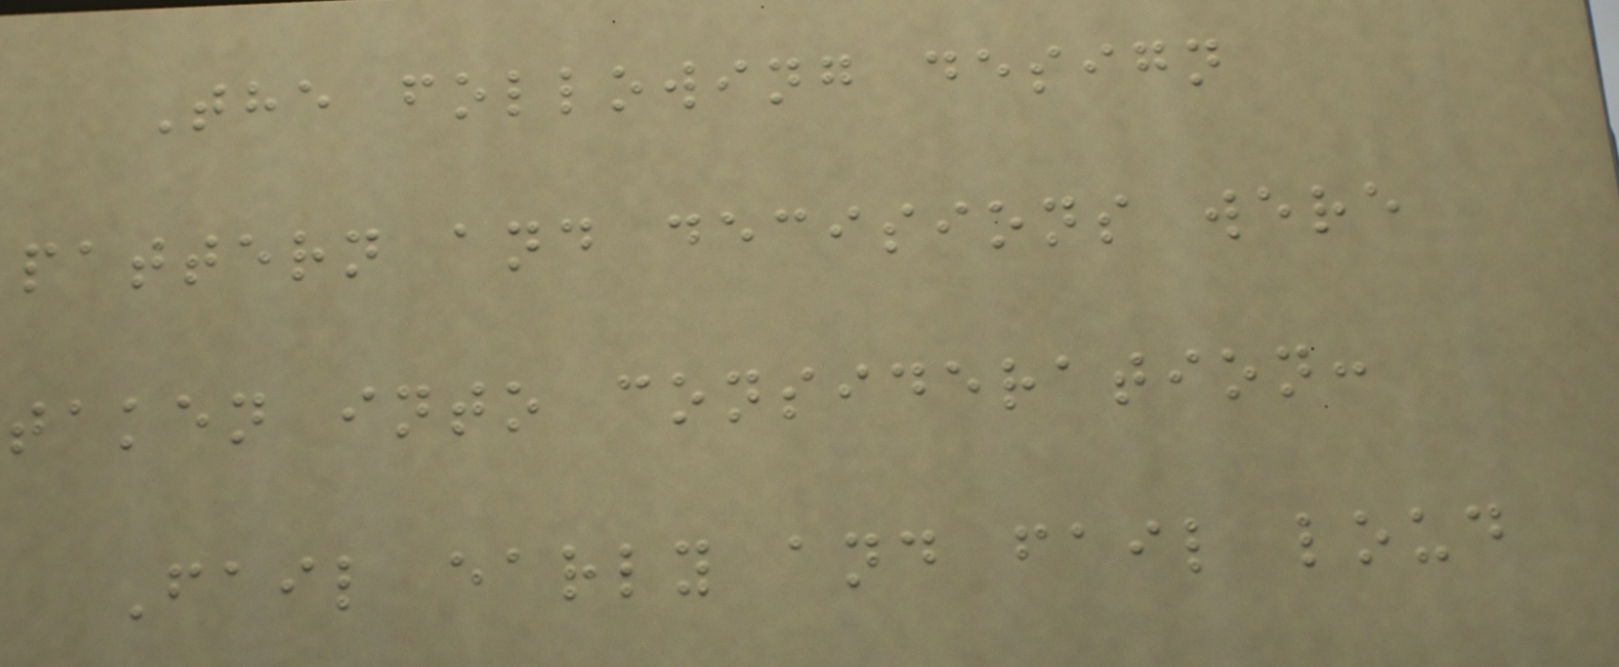The following design
pattern and decisions were
taken into consideration:
Fail early and fail loud
